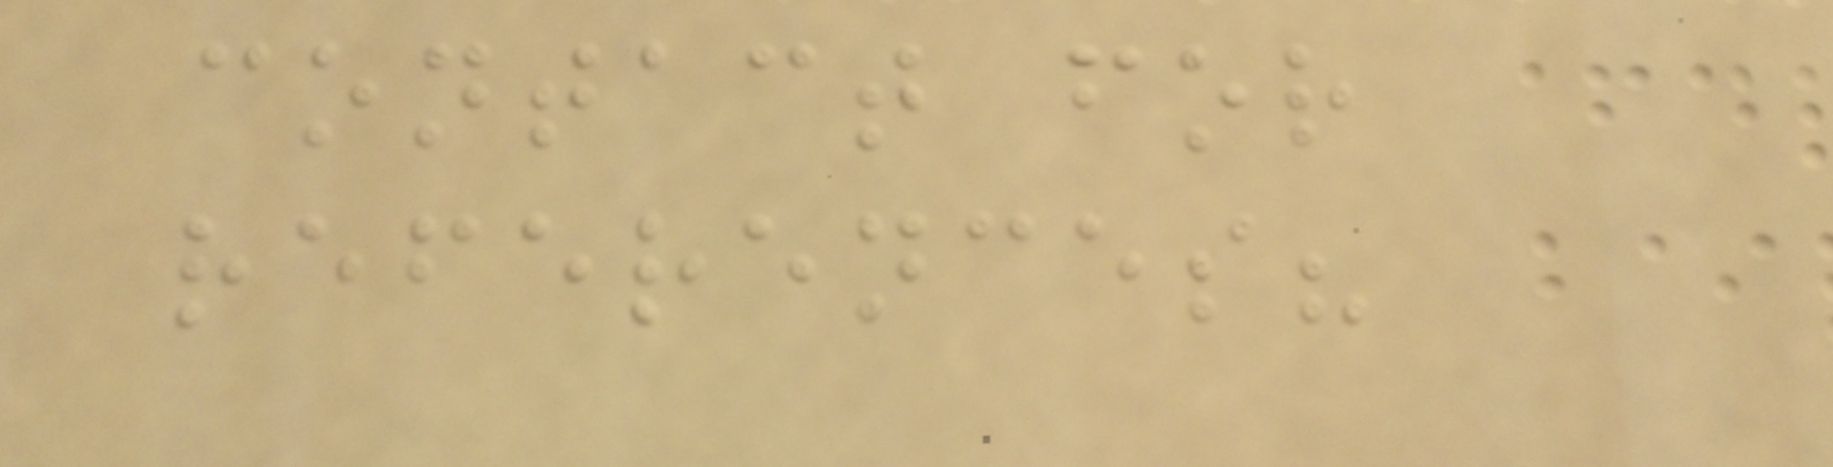contact for
references?
